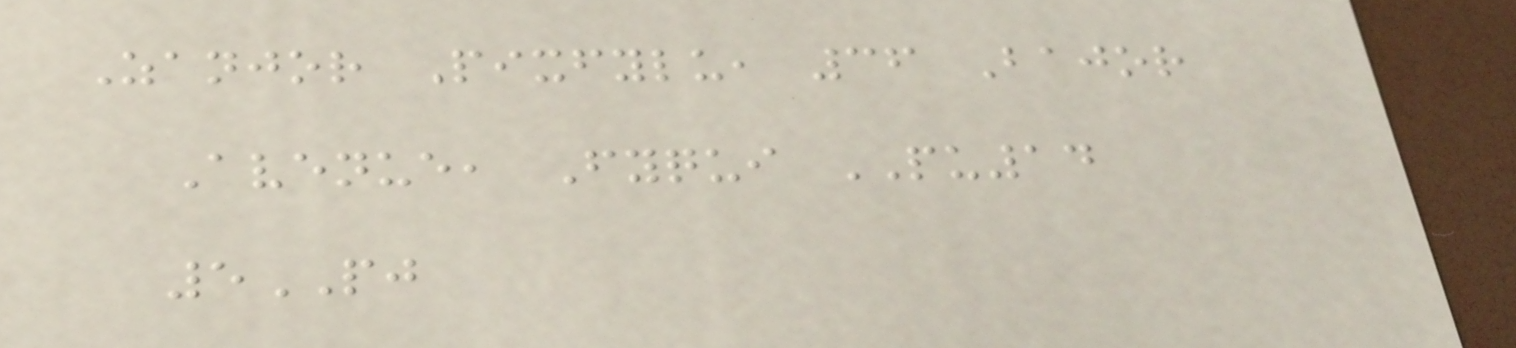Zanjor Pixfylu, 36 Bajor
Avenue, Fyqui PU14
5PJ
